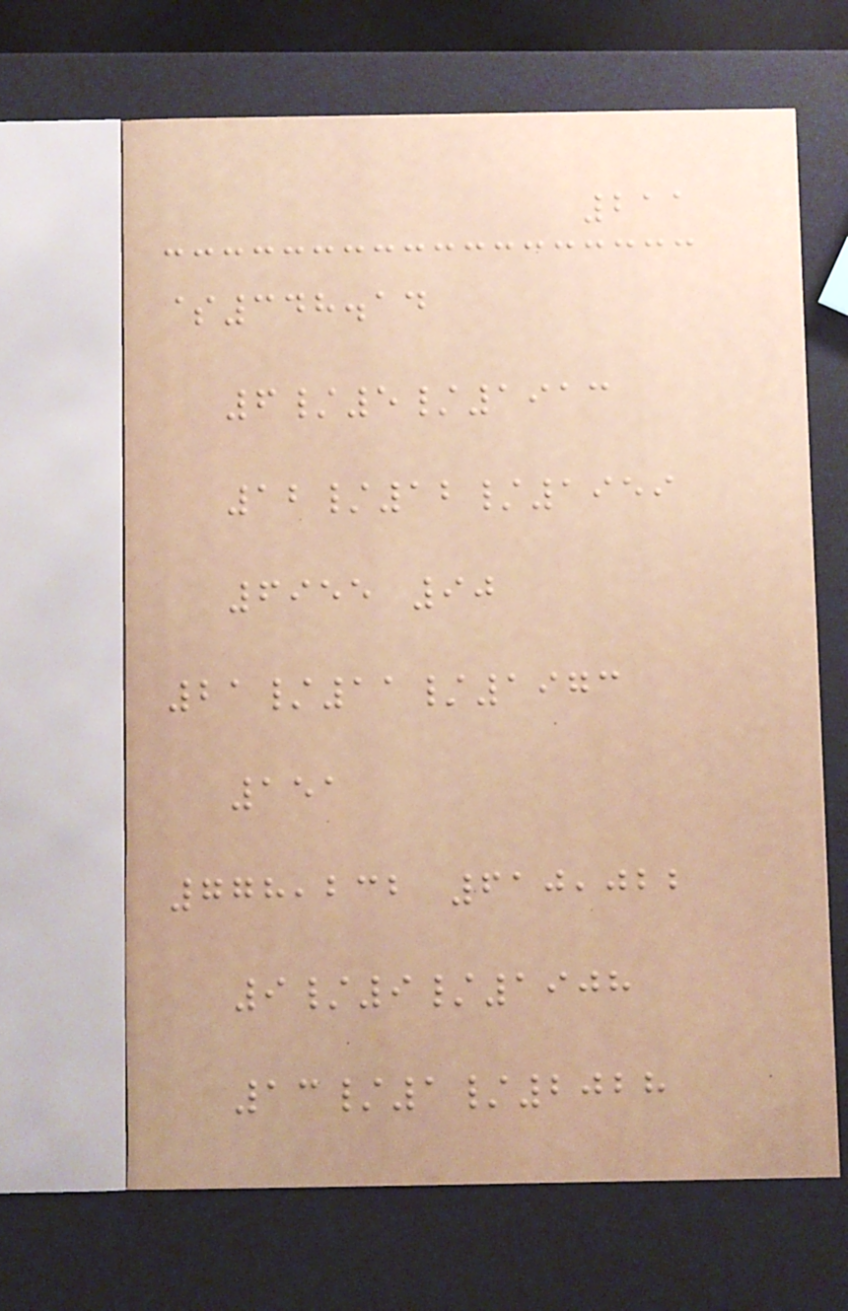211
$348.14
6/5/1913
12/12/1959
6955 90
21/11/1973
151
778,232 610,022
9/9/1908
13/1/2028
